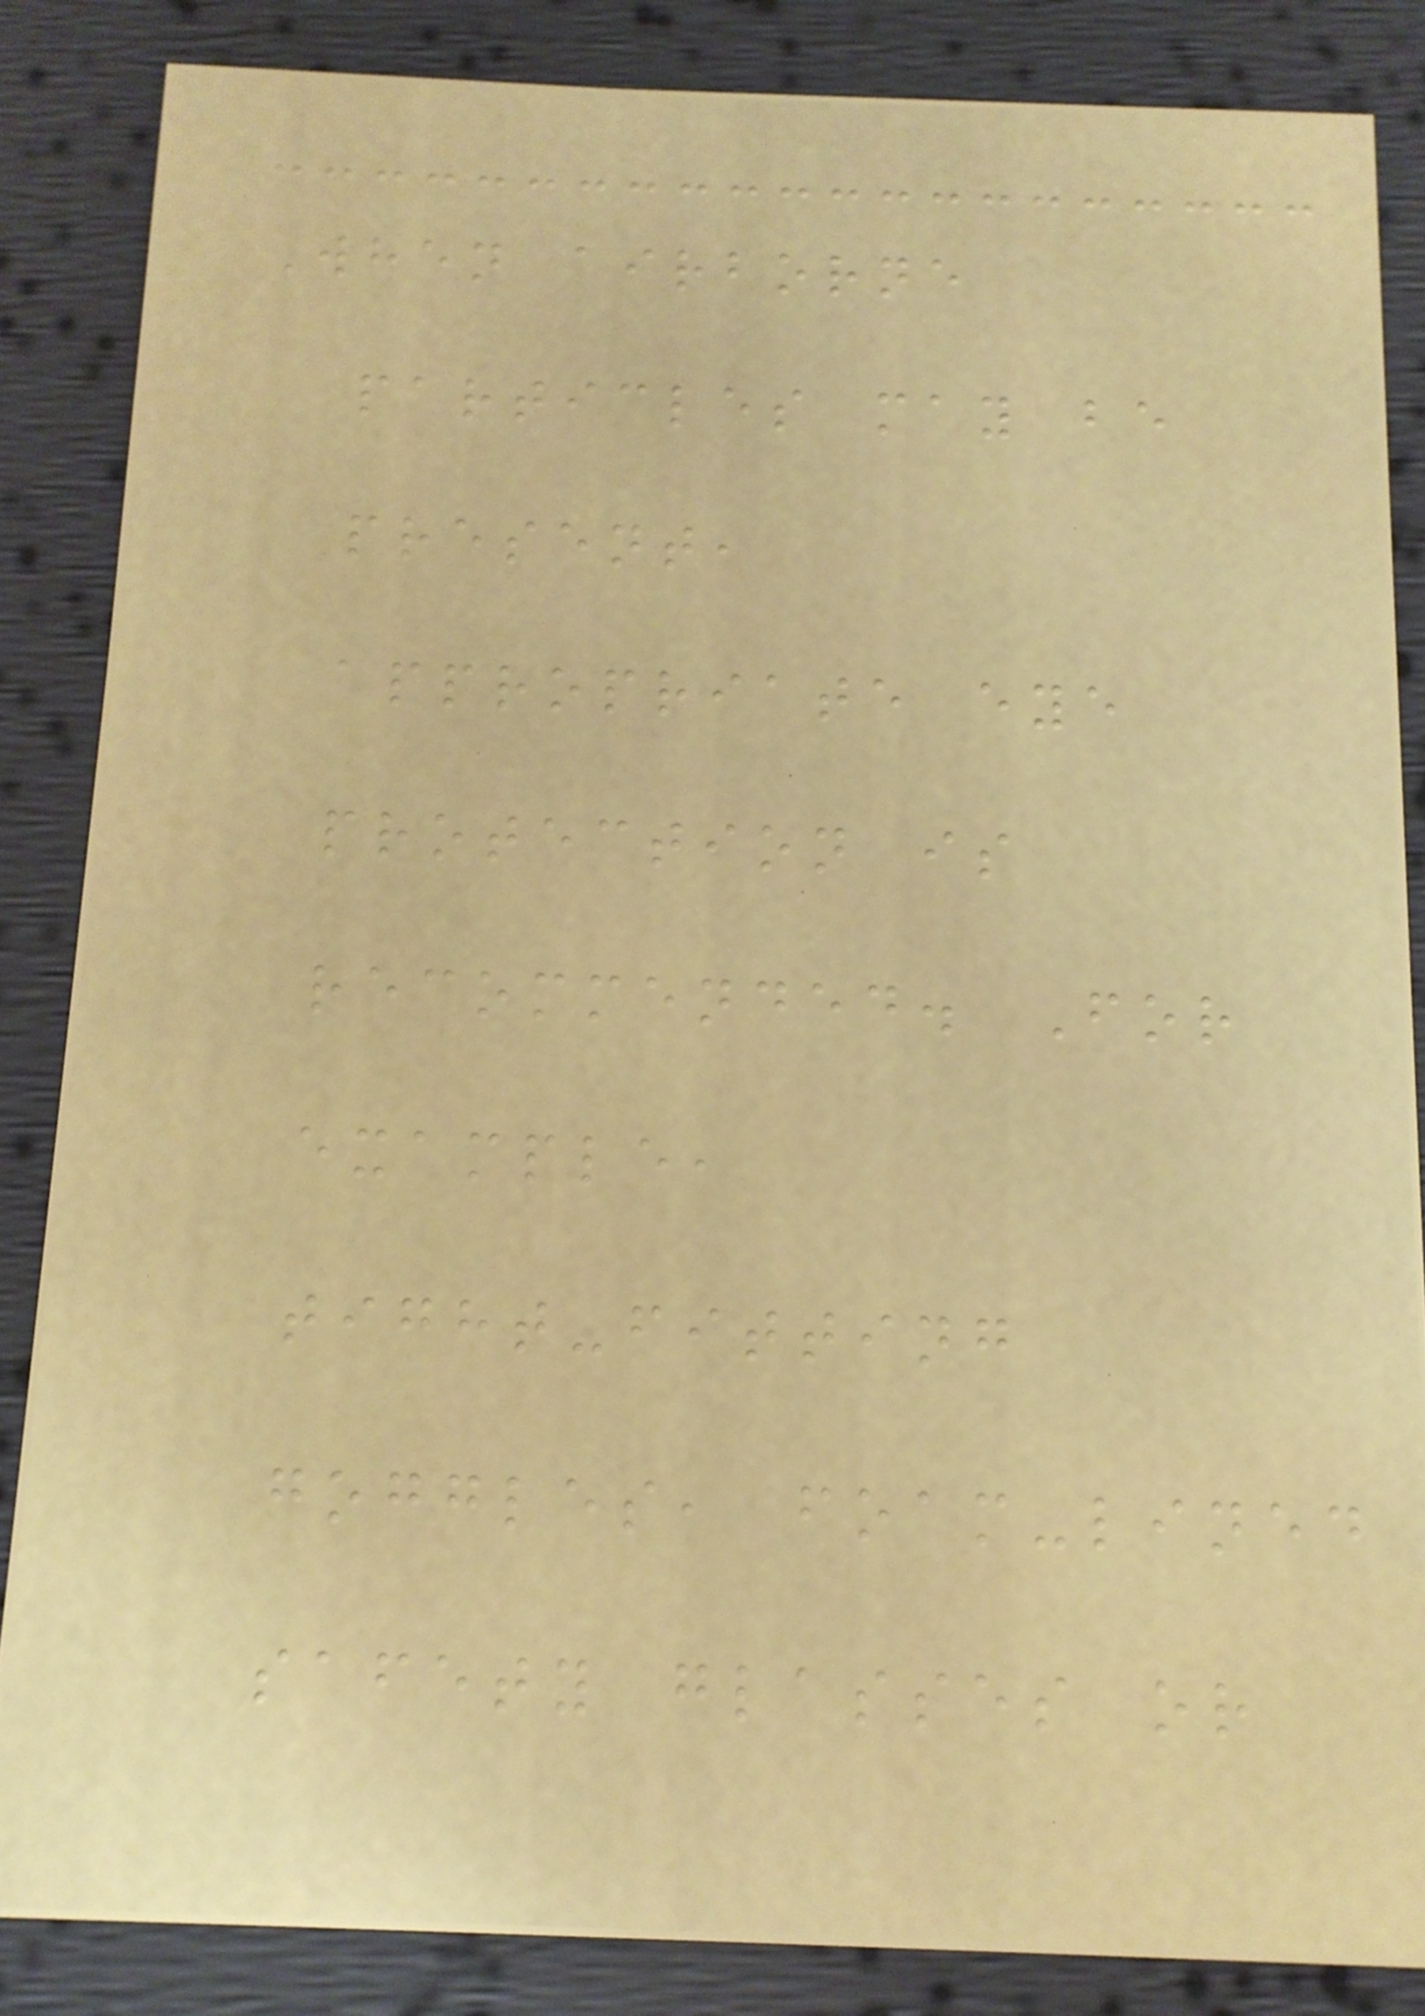When airborne
particles may be
present,
appropriate eye
protection is
recommended. For
example,
tight-fitting
goggles, foam-lined
safety glasses or
